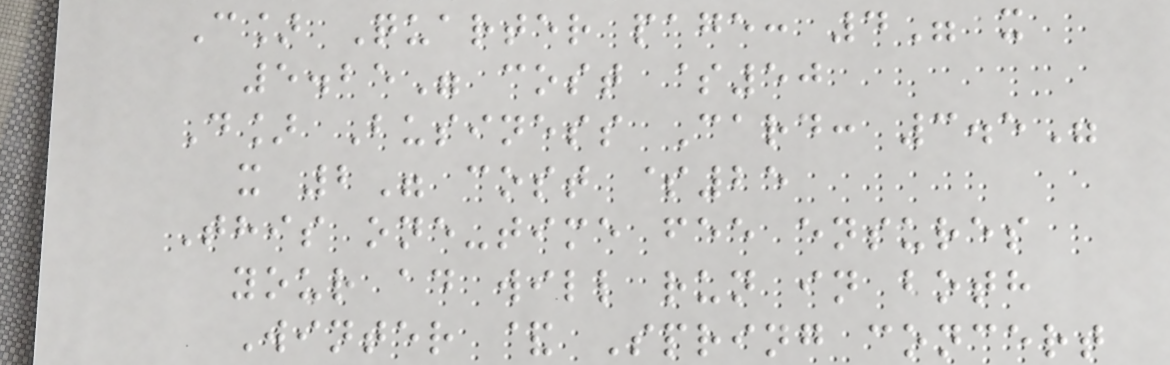C] Quarter page: 4" x
5.25" cost $50
D] Business Card: 3.5"
x 2" cost $25
This one-time fee ensures
your ad will run in both
Winter & Spring concert
